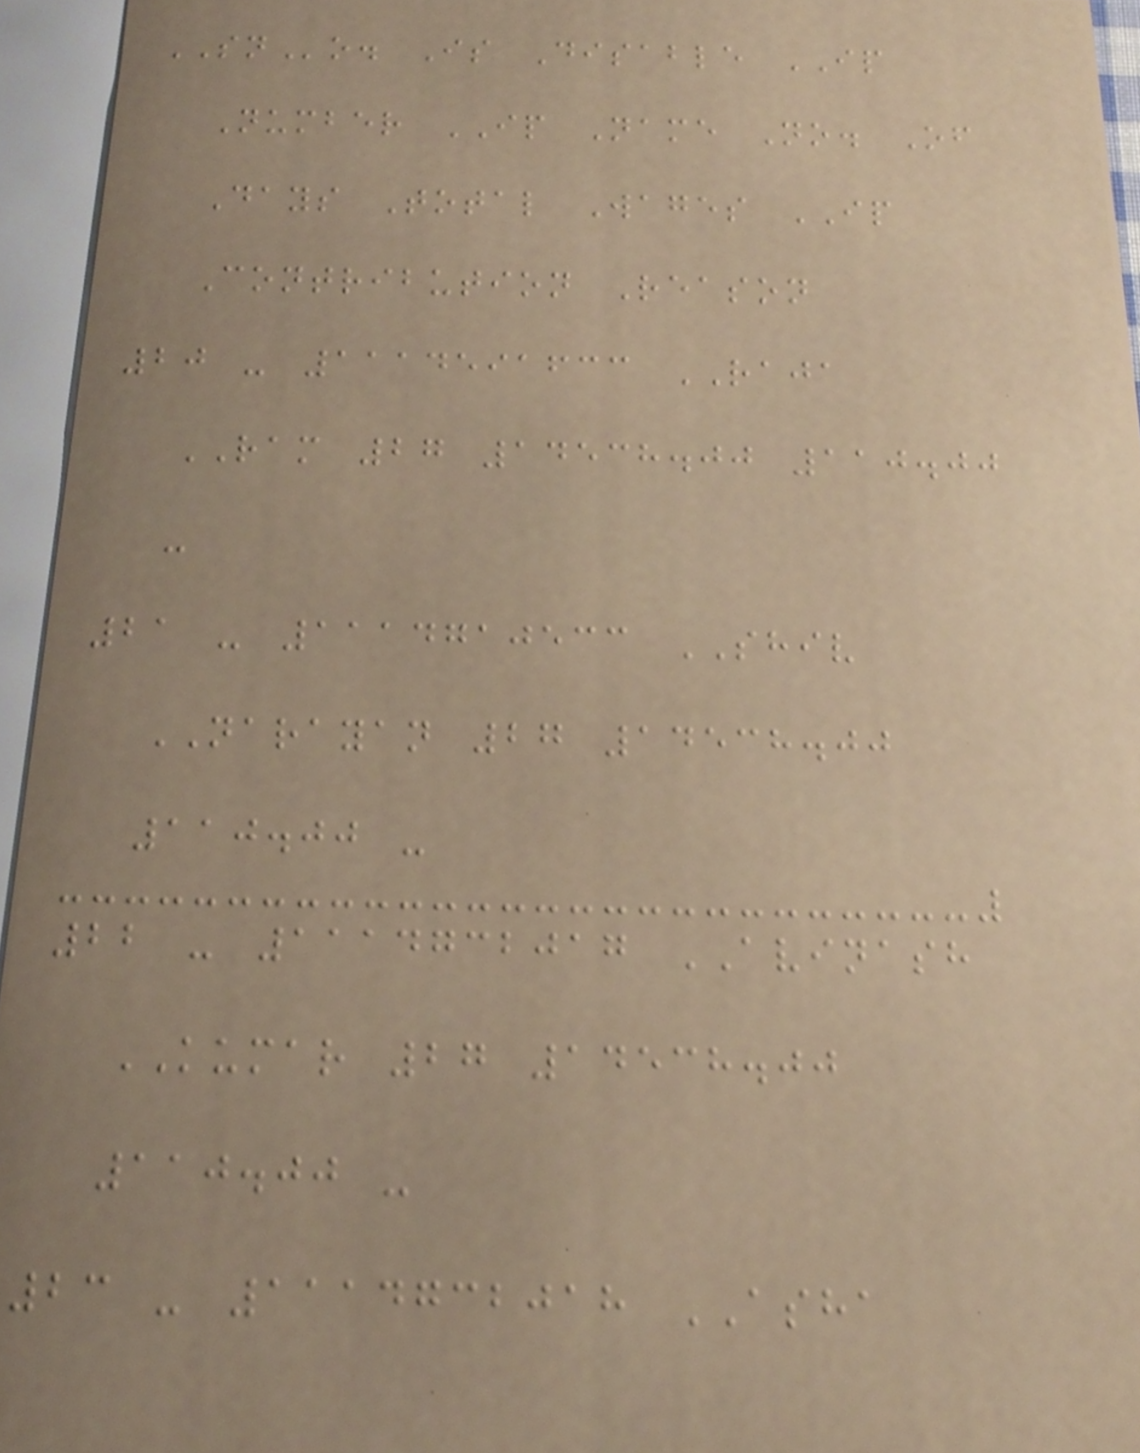SNo. Is Disable IP
Number IP Name No. Of
Days Total Wages IP
Contribution Reason
20 - 1114591633 RAJA
RAM 27 14538.00 110.00
-
21 - 1114710533 SHIV
NARAYAN 27 14538.00
110.00 -
22 - 1114732017 AVINASH
KUMAR 27 14538.00
110.00 -
23 - 1114732018 ASHA
